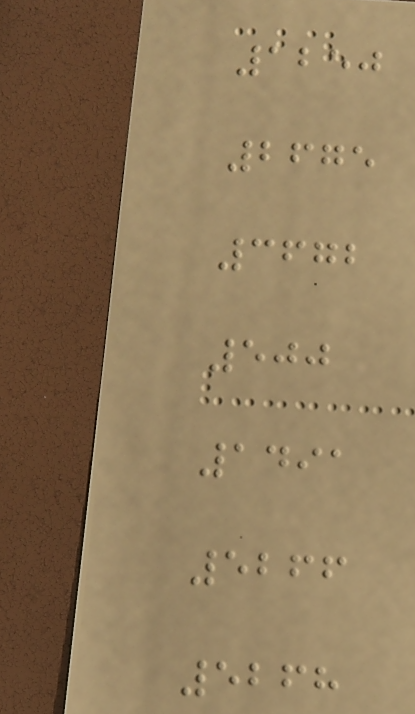1250
2675
3672
500
1491
5266
5268
